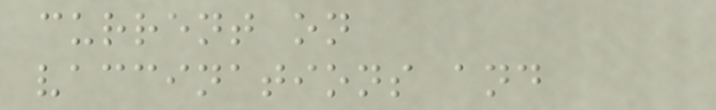current on
vaccinations and
